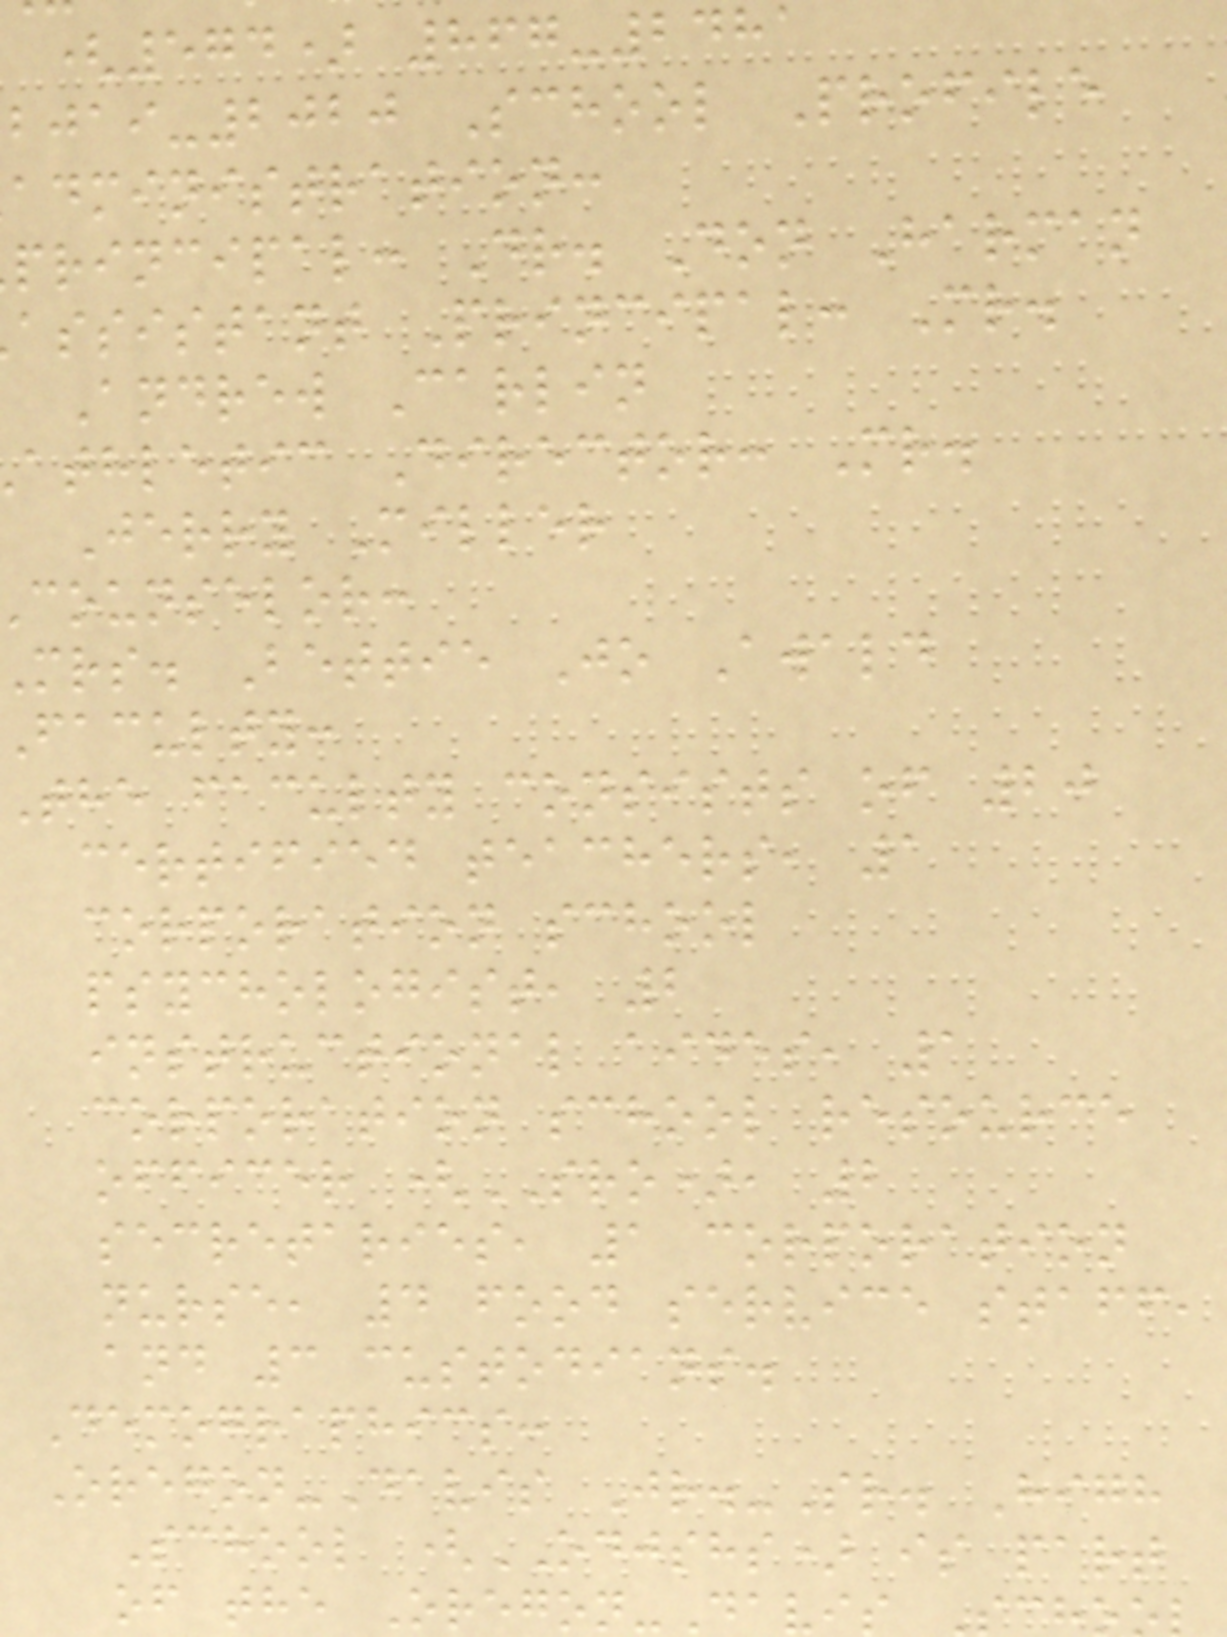(574) 867-2481
-2020 School Profile
administration:
principal: Dr. Don Harman
assistant Principal: Mr.
Andrew Carlin
athletic Director: Mr.
Jerry Miller
counselor:
mrs. Bettie Jo Awald
faculty:
The faculty consists of 20
certified teachers, 1
corporation school
psychologist, 2
instructional aides, 1
corporation school resource
officer (SRO), 2
secretaries, 1 corporation
nurse, 4 food service staff,
and 3 custodians.
Demographics:
Oregon-Davis Jr.-Sr. High
School (ODJSHS) is part
of the Oregon-Davis
